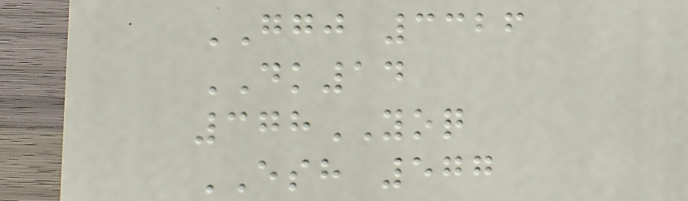GGJ 3326
DK14
378YOQ
ESH 577
